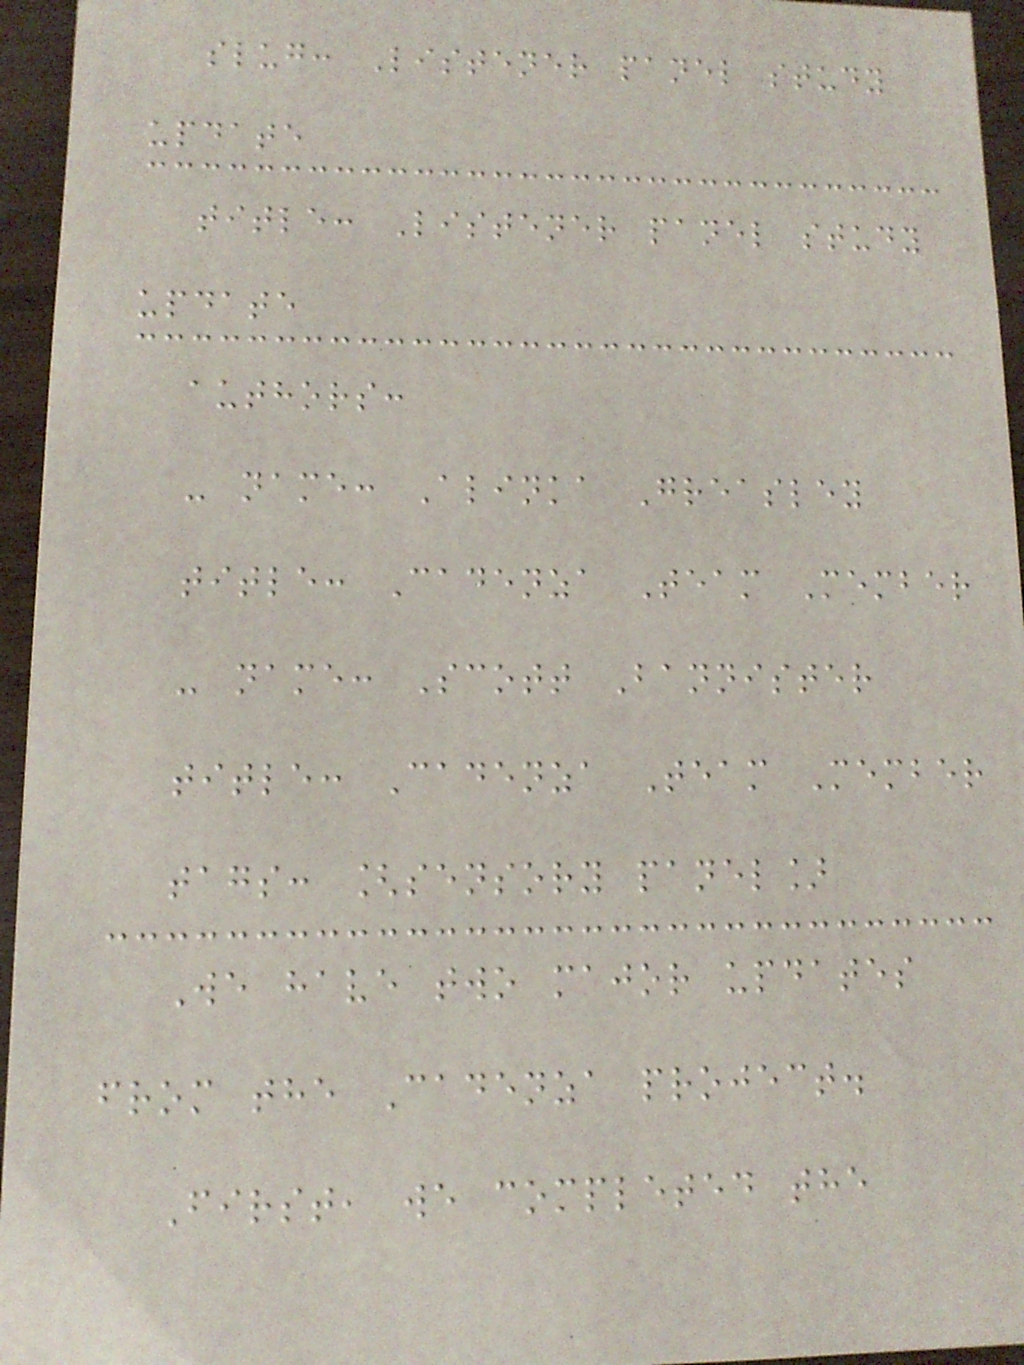slug: Listener panel study
update
title: Listener panel study
update
authors:
- name: Alinka Greasley
title: Cadenza Team Member
- name: Scott Bannister
title: Cadenza Team Member
tags: [sensory panel]
We have two major updates
from the Cadenza project.
First, we completed the
